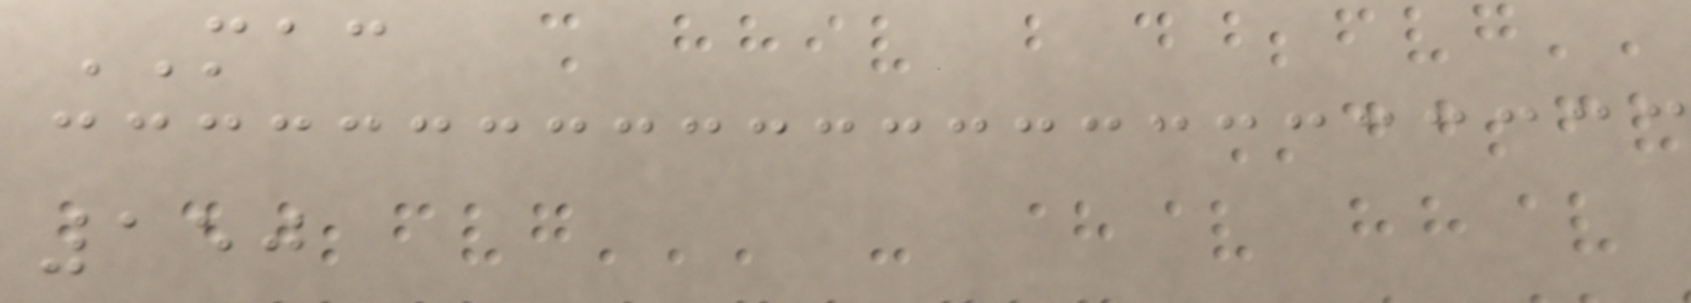MAC
150
